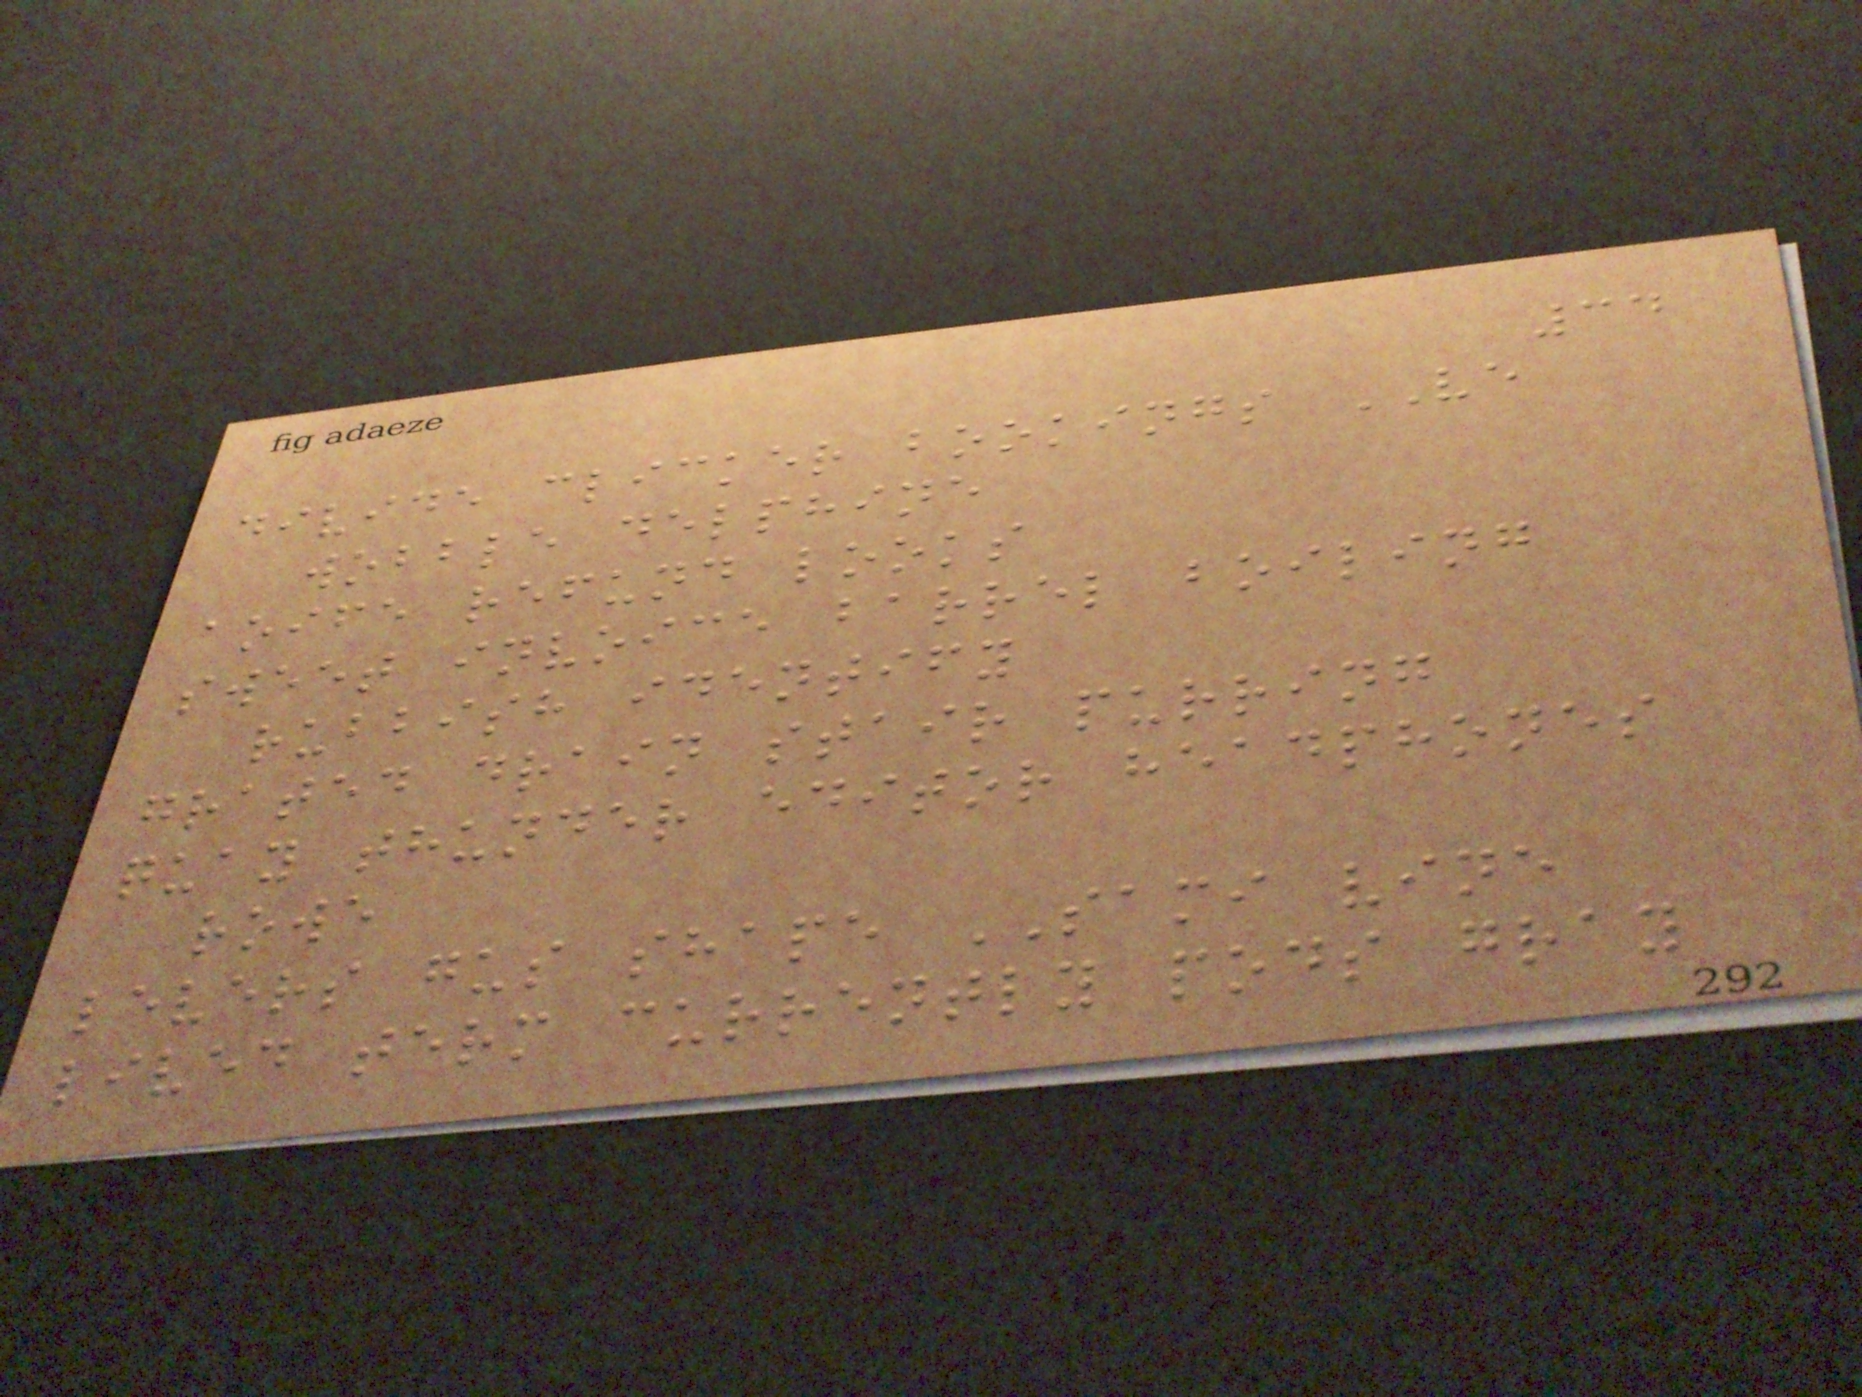34
divide clicker bookings VE
wobble delphine
aoife refund looks
sweet invoice barrel boiling
rubbish identify
grated drain stair purring
quay thunder editor headphones
rowe
levers gus shape SAMI vine
lived term currently pods gray
